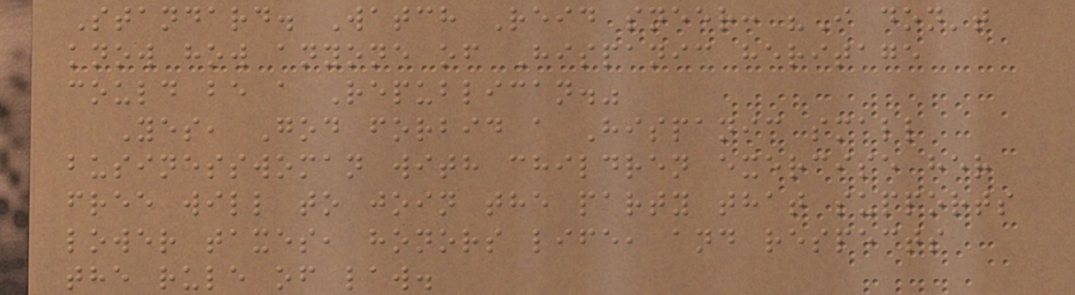Standard. Watch Reid sneer: "I don't
know how anyone of Hispanic heritage
could be a Republican."
Yes, God forbid a Hispanic small
businesswoman with children exercise her
free will to join the party that supports
lower taxes, honors life, and respects
the rule of law.
